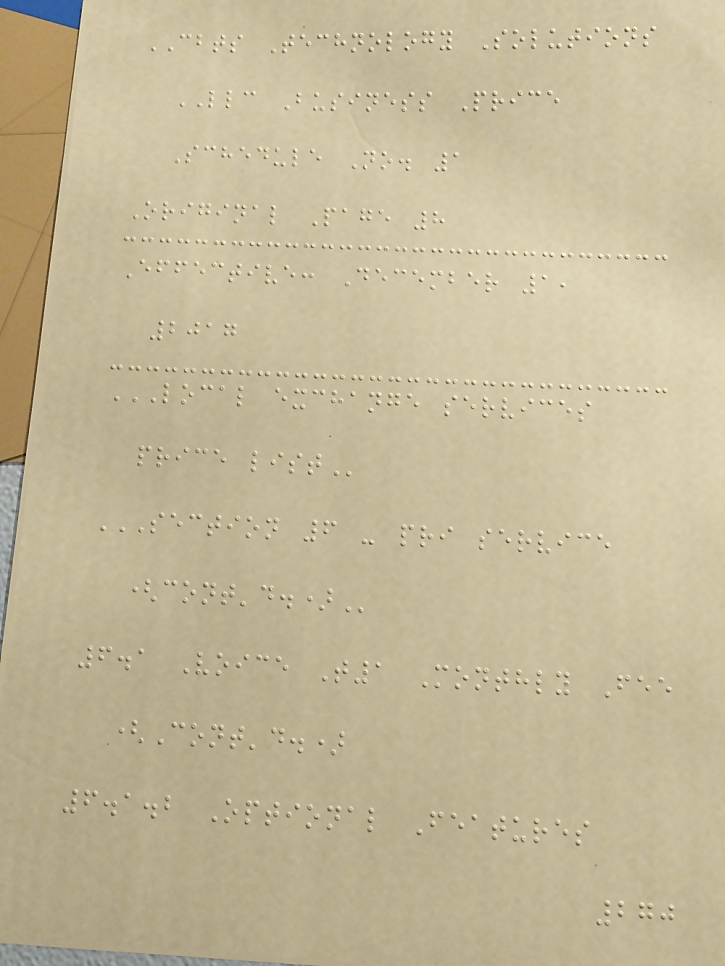CBTS Technology Solutions
LLC Business Price
Schedule No. 1
Original Page 8
Effective: December 1,
2017
LOCAL EXCHANGE SERVICES
PRICE LIST
SECTION 6 - PRI SERVICE
(CONT'D.)
6.1 Voice T1 Monthly Fee
(Cont'd.)
6.1.2 Optional Features
270
